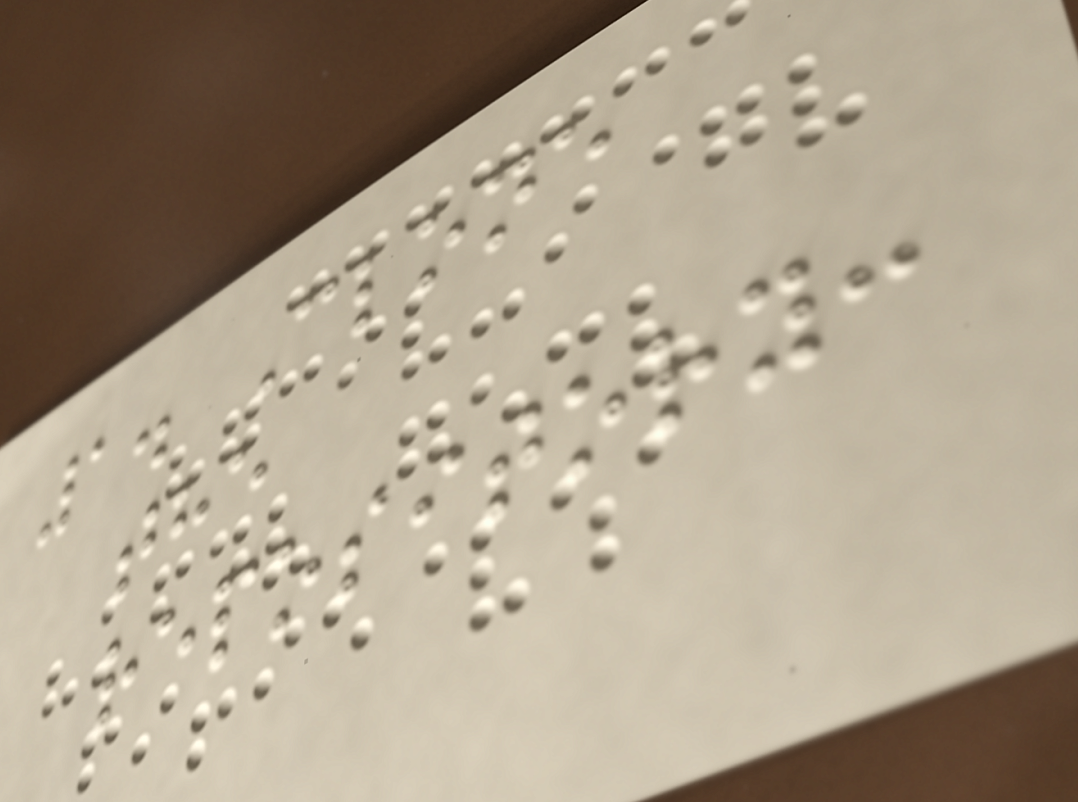1. Clone
the
repository:
